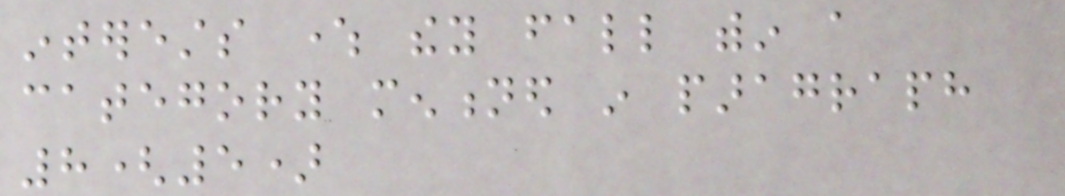interests where they fall within a
category mentioned in paragraph
8(5)
